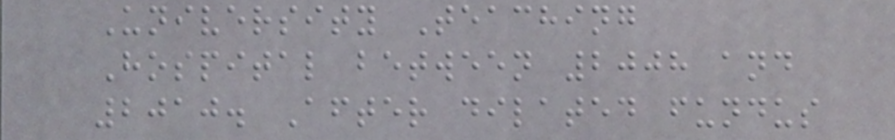University Teaching
Hospital between 2008 and
2010. After dilated fundus
